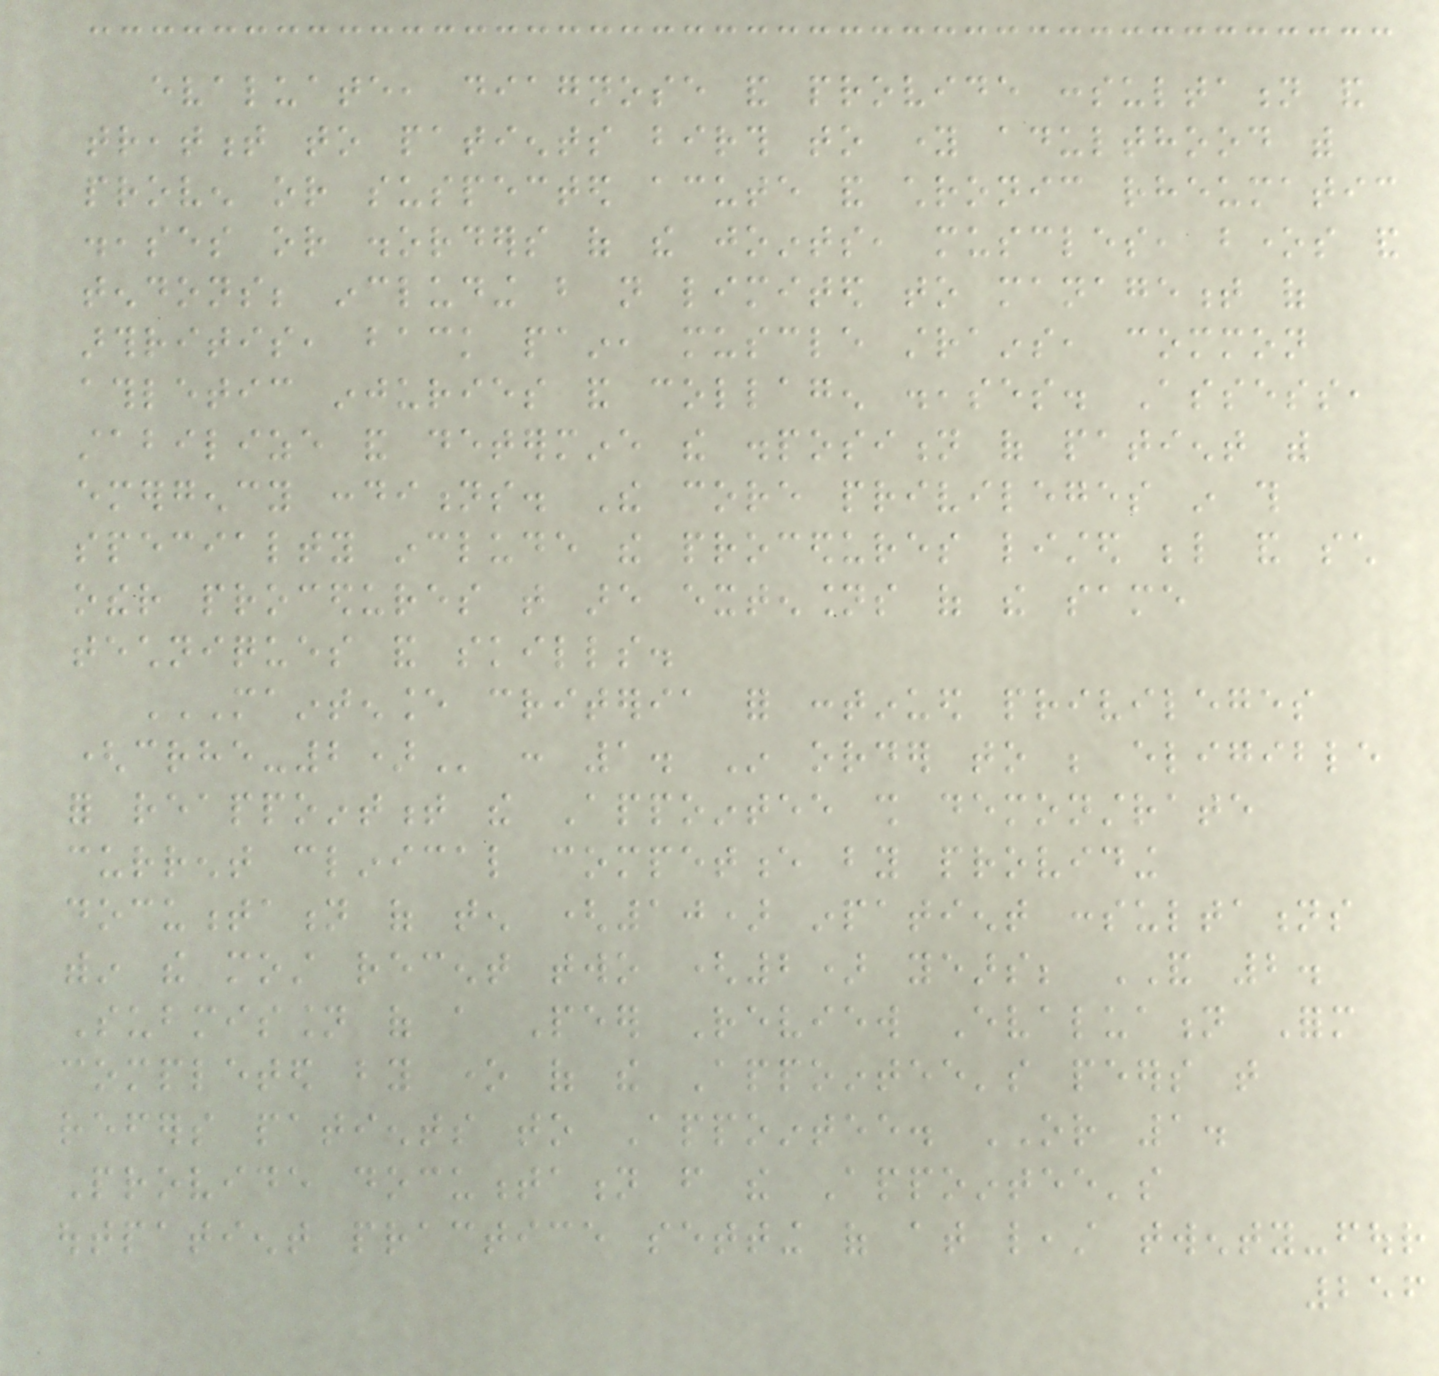evaluate, diagnose and provide consultation and
treatment to patients birth to young adulthood with
proven or suspected acute and chronic rheumatic
diseases or disorders of the joints, muscles, bones and
tendons; including but not limited to management of
arthritis, back pain, muscle strains, common
athletic injuries and collagen diseases. Assess,
stabilize and determine the disposition of patient with
emergency conditions. The core privileges in this
specialty include the procedures listed below and such
other procedures that are extensions of the same
techniques and skills.
MAINTENANCE CRITERIA FOR CONTINUED PRIVILEGES
(CRHE-2) : 1. In order to be eligible
for reappointment the Appointee shall demonstrate
current clinical competence by providing
documentation of ten (10) inpatient consultations
within the most recent two (2) years; AND 2.
Submission of a Peer Review Evaluation Form
completed by one of the Appointee's peers that
refers patients to Appointee. OR 1.
Provide documentation from the Appointee's
outpatient practice setting of at least twenty-four
256
